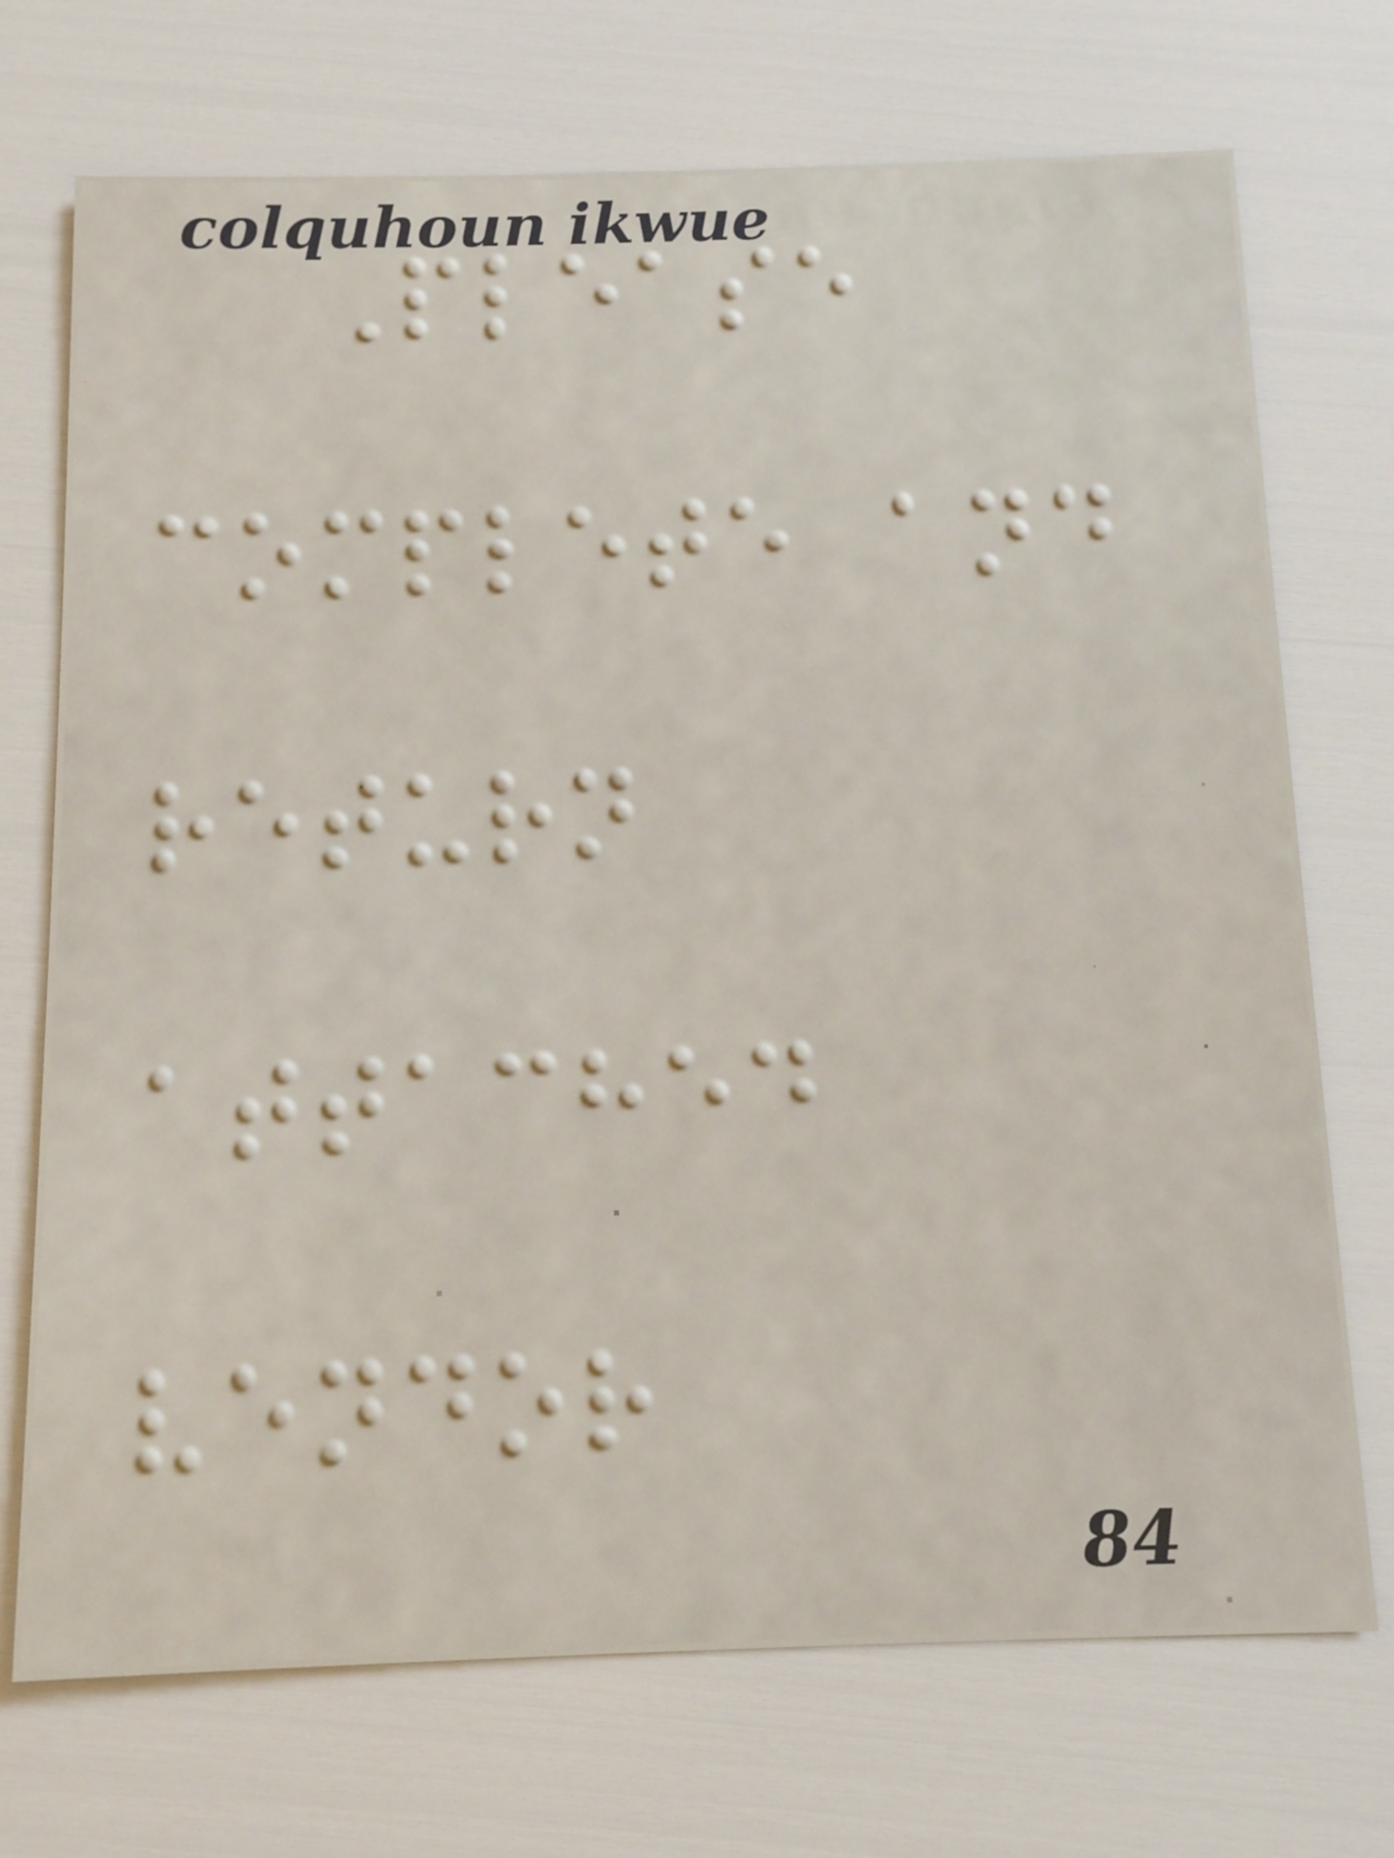Please
complete and
return
attached
vendor
